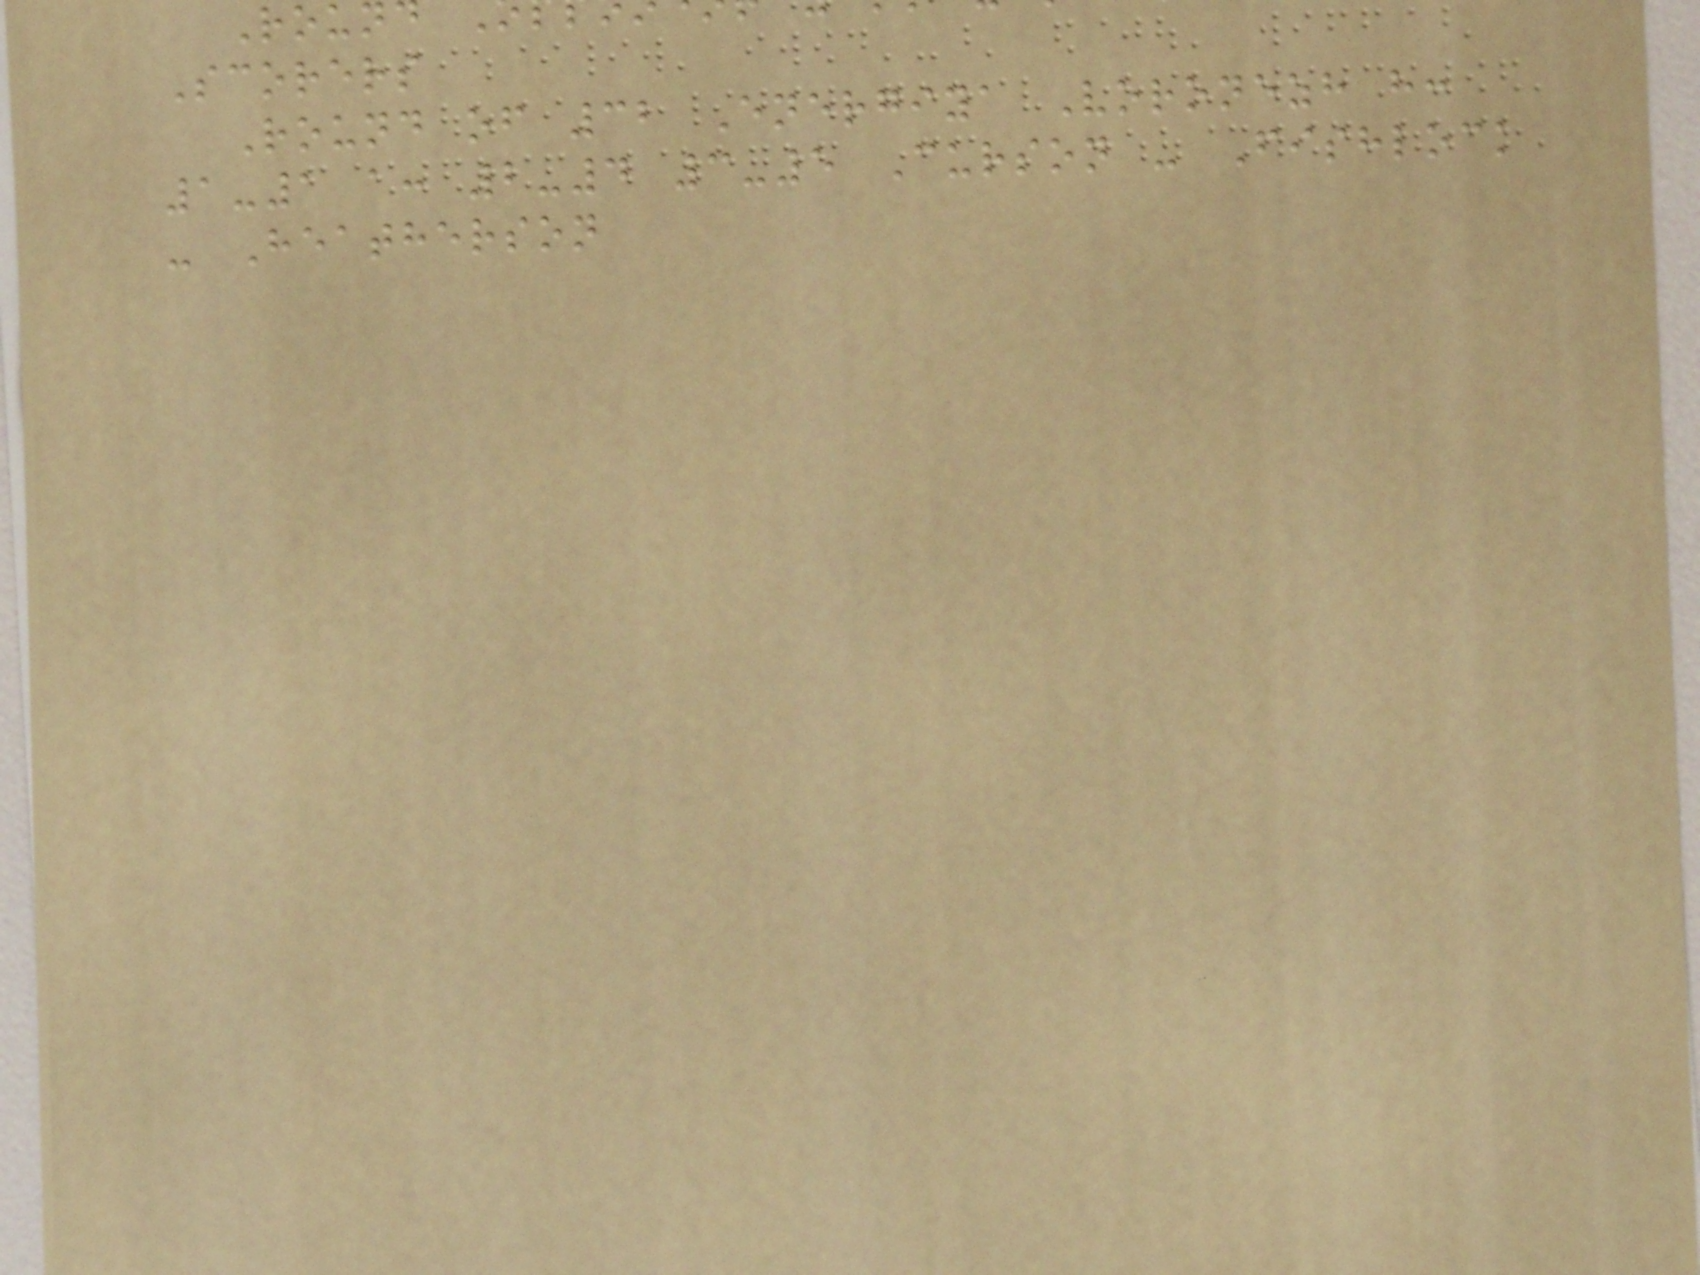Scorers
Round of 32 Energiya Voronezh h:
1-1 a: 2-4 3-5 Curson - Fishlock
- Heatherson
